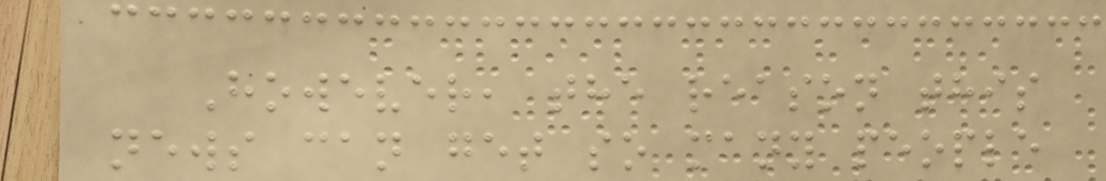However, the reason this
news can get so many people
